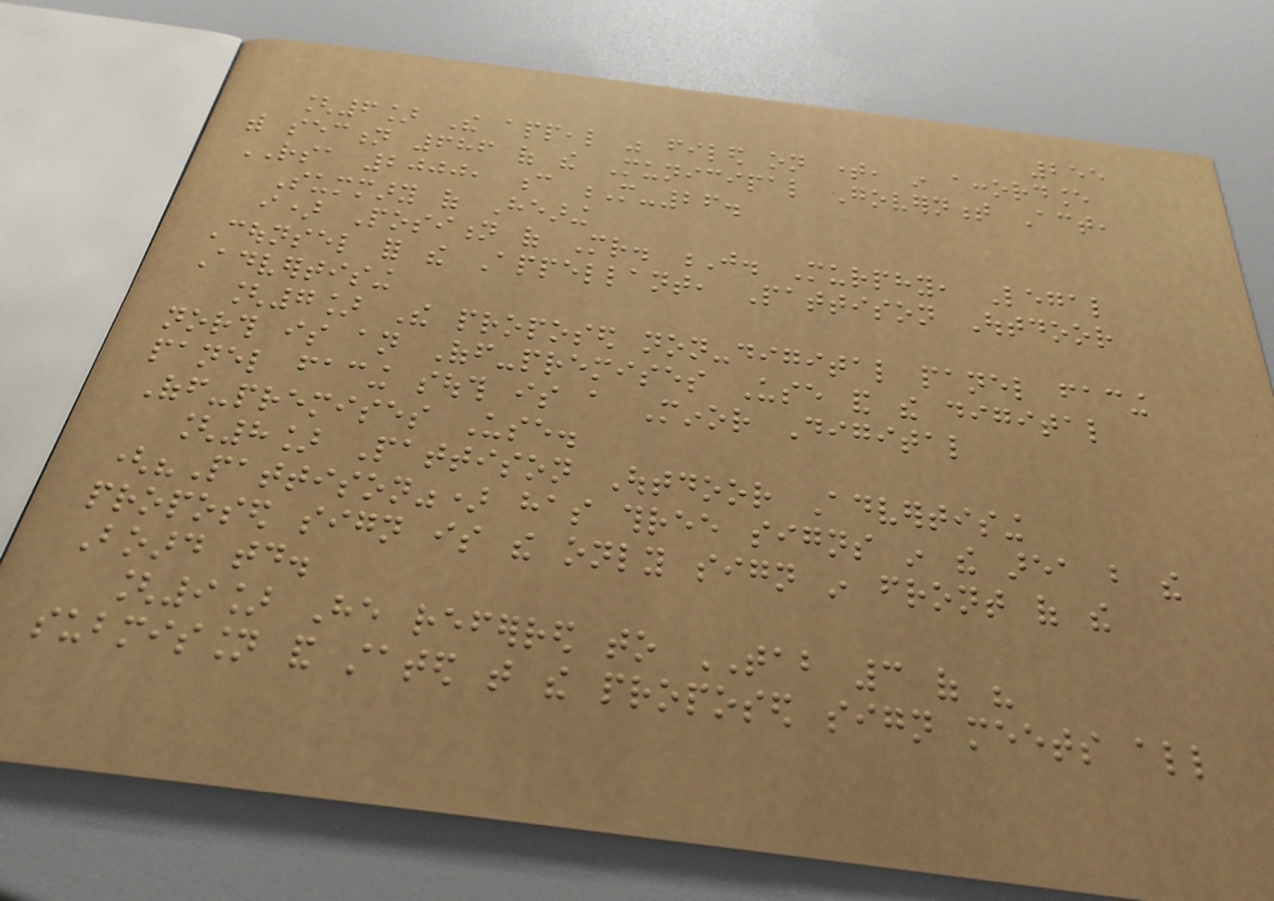255
[6] The appeal was filed on time, in accordance
with section 686 of the Municipal Government Act,
RSA 2000, c M-26.
Summary of Hearing
i) Position of Mr. J. Murphy, Legal
Counsel for the Appellant, Pattison Outdoor
Advertising
[7] The proposed non-digital panel facing
north is an Off-premises Use and the digital
panel facing south is a Minor Digital
Off-premises Use.
[8] Pattison Outdoor Advertising
("Pattison") has three signs in the area but the
proposed sign is the only sign in front of the
Board today.
[9] He referred to TAB 3 of his
submission and stated that the proposed sign meets all
